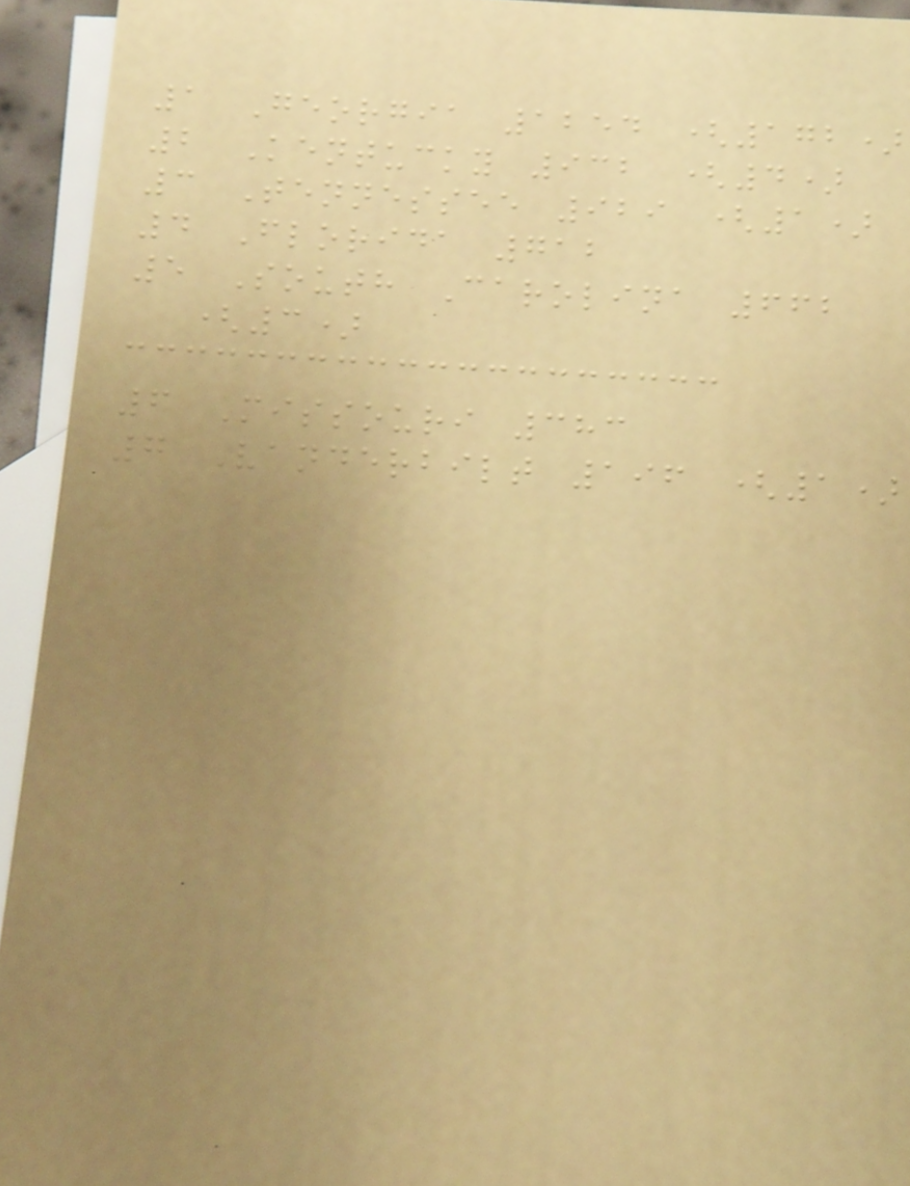1 Georgia 1254 (172)
2 Kentucky 932 (4)
3 Tennessee 929 (1)
4 Florida 712
5 South Carolina 662
(3)
6 Missouri 383
7 Vanderbilt 196 (1)
